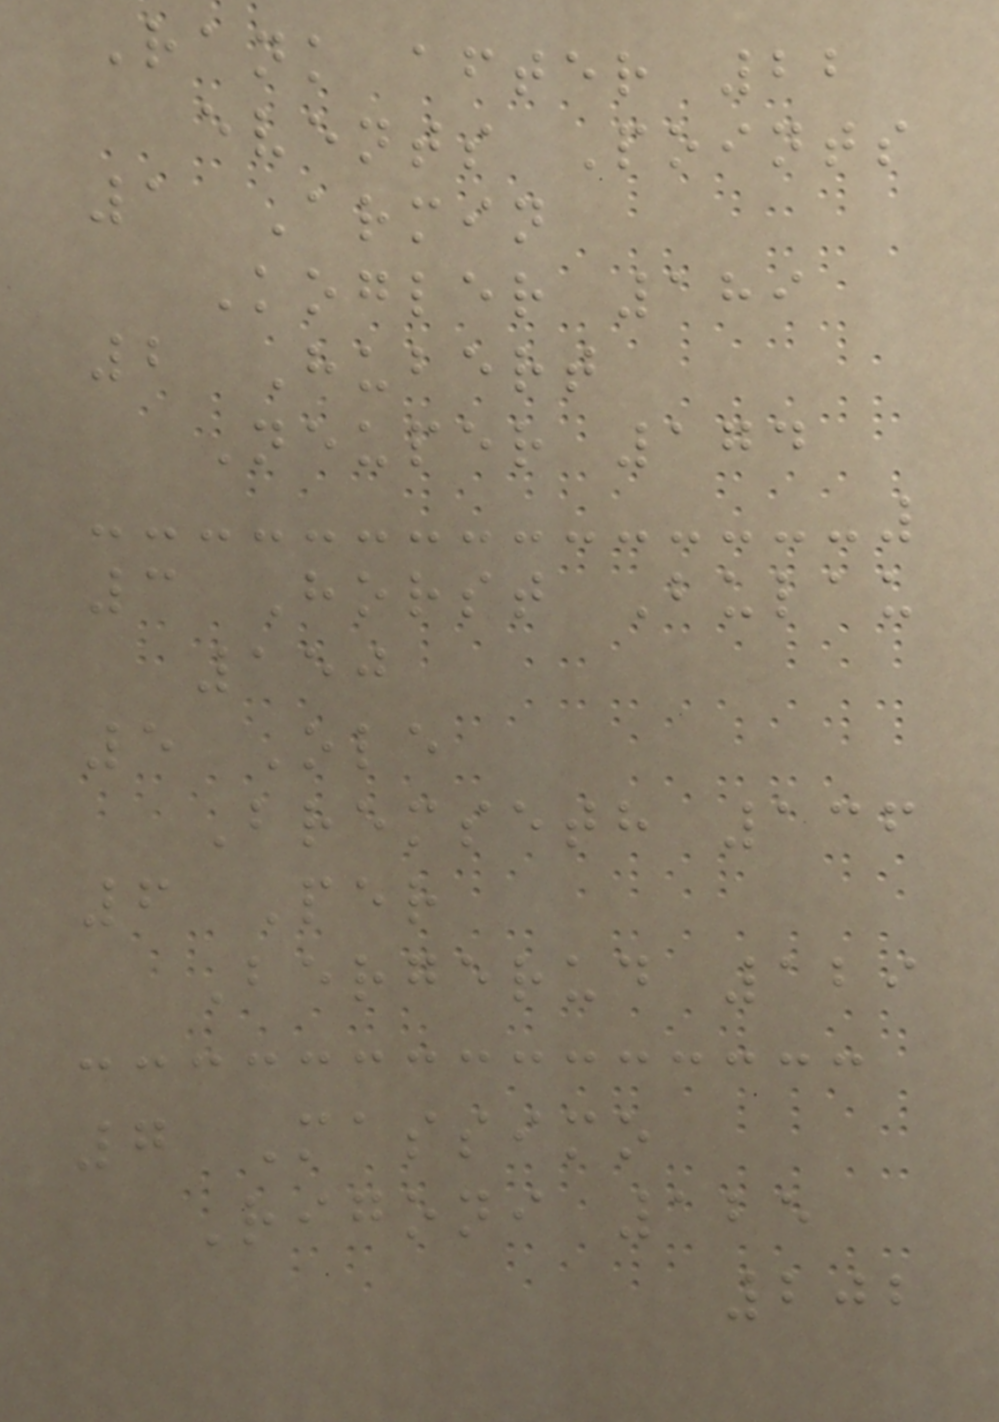Rank after 22
events Points
1 Armin
Kogler 189
2 Hubert
Neuper 174
3 Horst Bulau
150
5 Ole
Bremseth 136
6 Per
Bergerud 129
7 Massimo
Rigoni 125
202
